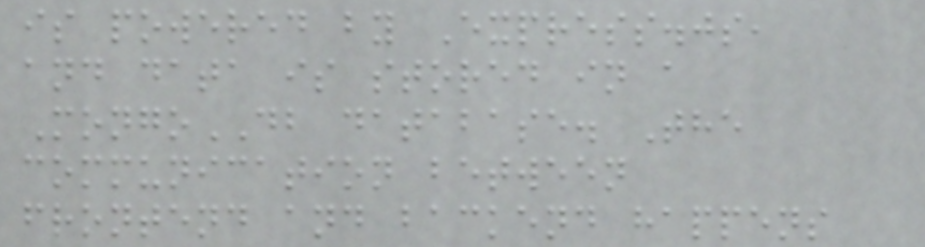is powered by Express.js,
and data is stored in a
MongoDB database. The
communication between
frontend and backend happens
